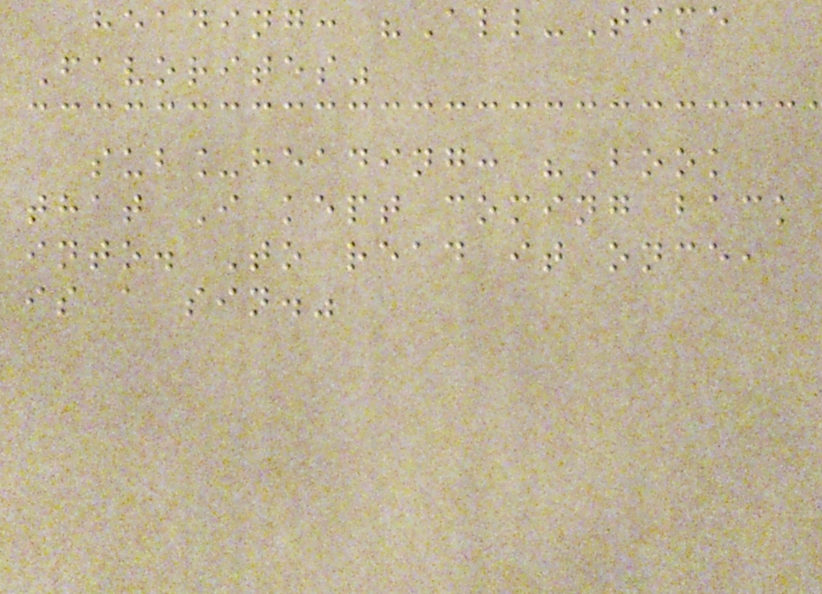heading: "All-Time
Favorites"
sub_heading: "Book
that I kept coming back
into. To read it once,
is a sin."
